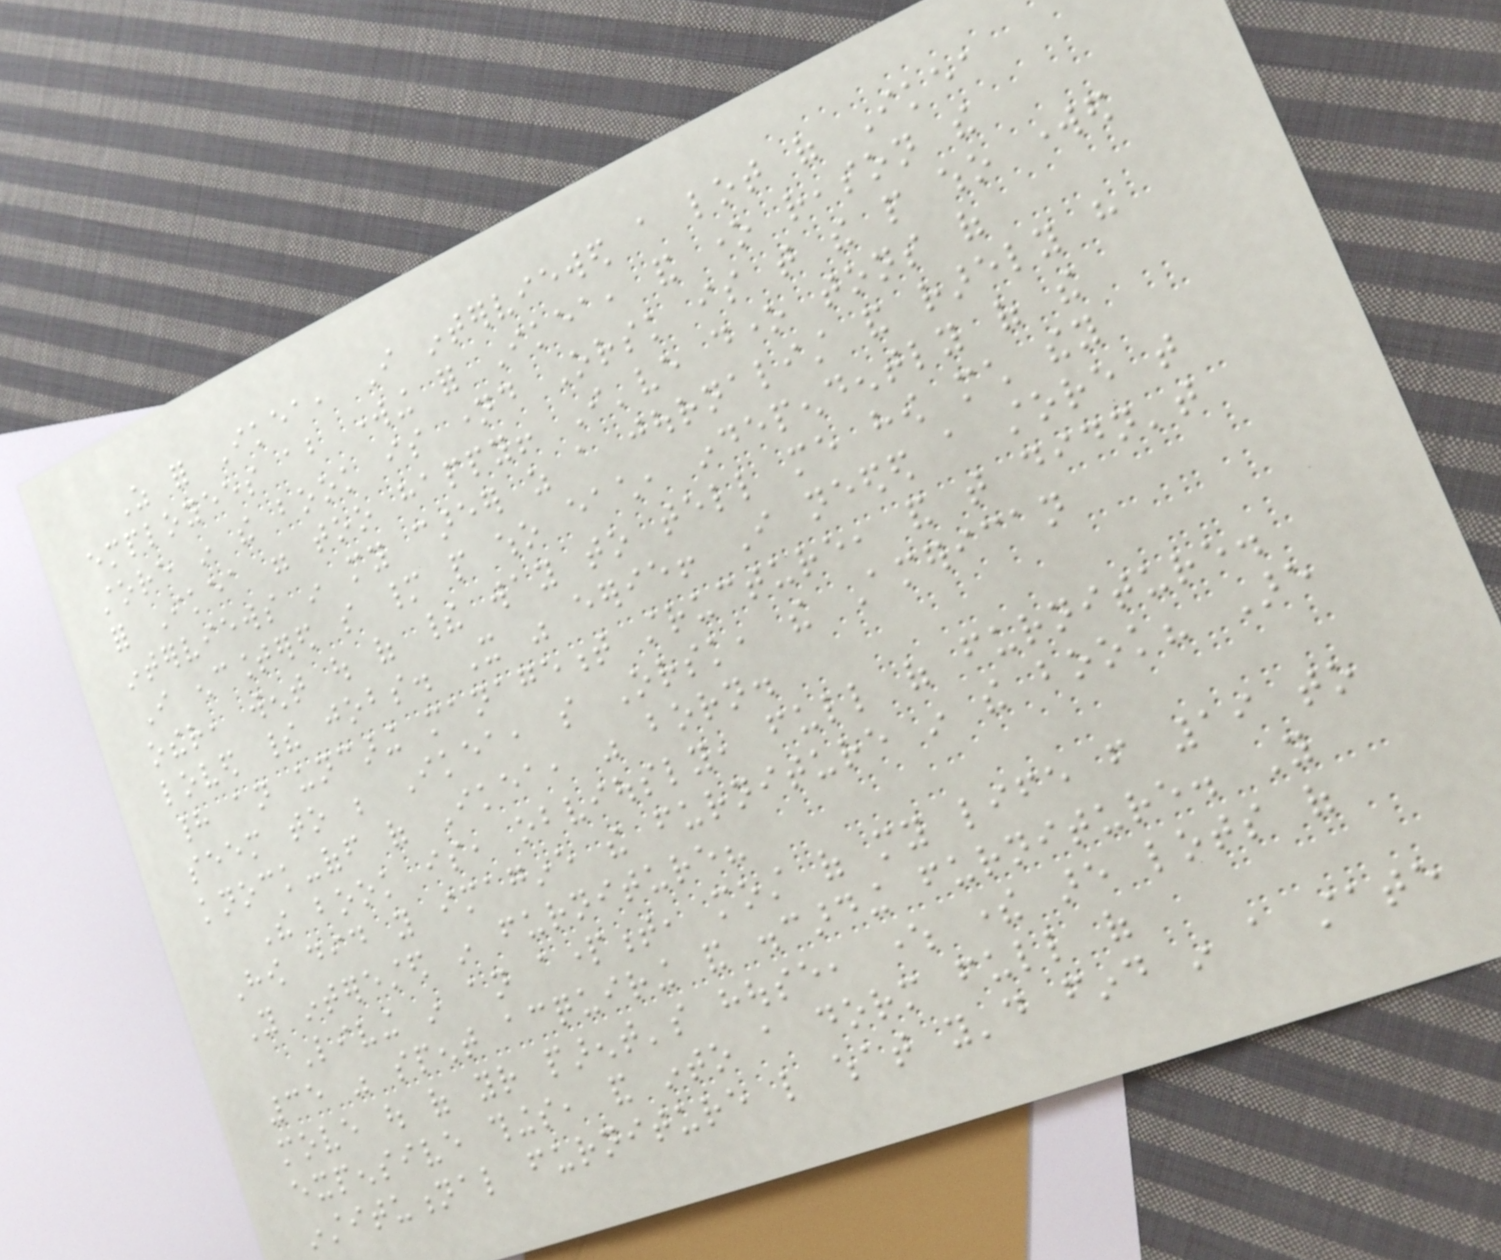As for Ikea, I interviewed a lot of Ikea
employees about working for Ikea, and one reason the
store in the book is named Orsk is that the people who worked
for Ikea were too happy! I've done tons of
interviews in my career as a journalist and rarely have
I encountered so many people who each, independently of the
other, went out of their way to tell me how much they
loved their jobs. It was eerie! I needed a store that
had an uncaring management structure, and that didn't
seem to be Ikea, so Orsk, the American
knock-off of Ikea, was born.
The book is, obviously, full of furniture.
How did you imagine the furniture in the book? Are
You interested in furniture?
Living in an apartment, most of my life from 19 to
35 was spent acquiring and discarding furniture. You
move out of your parent's house, where there are lots of
expensive things, and into a dorm full of
institutional furniture like what you'd find in a state
